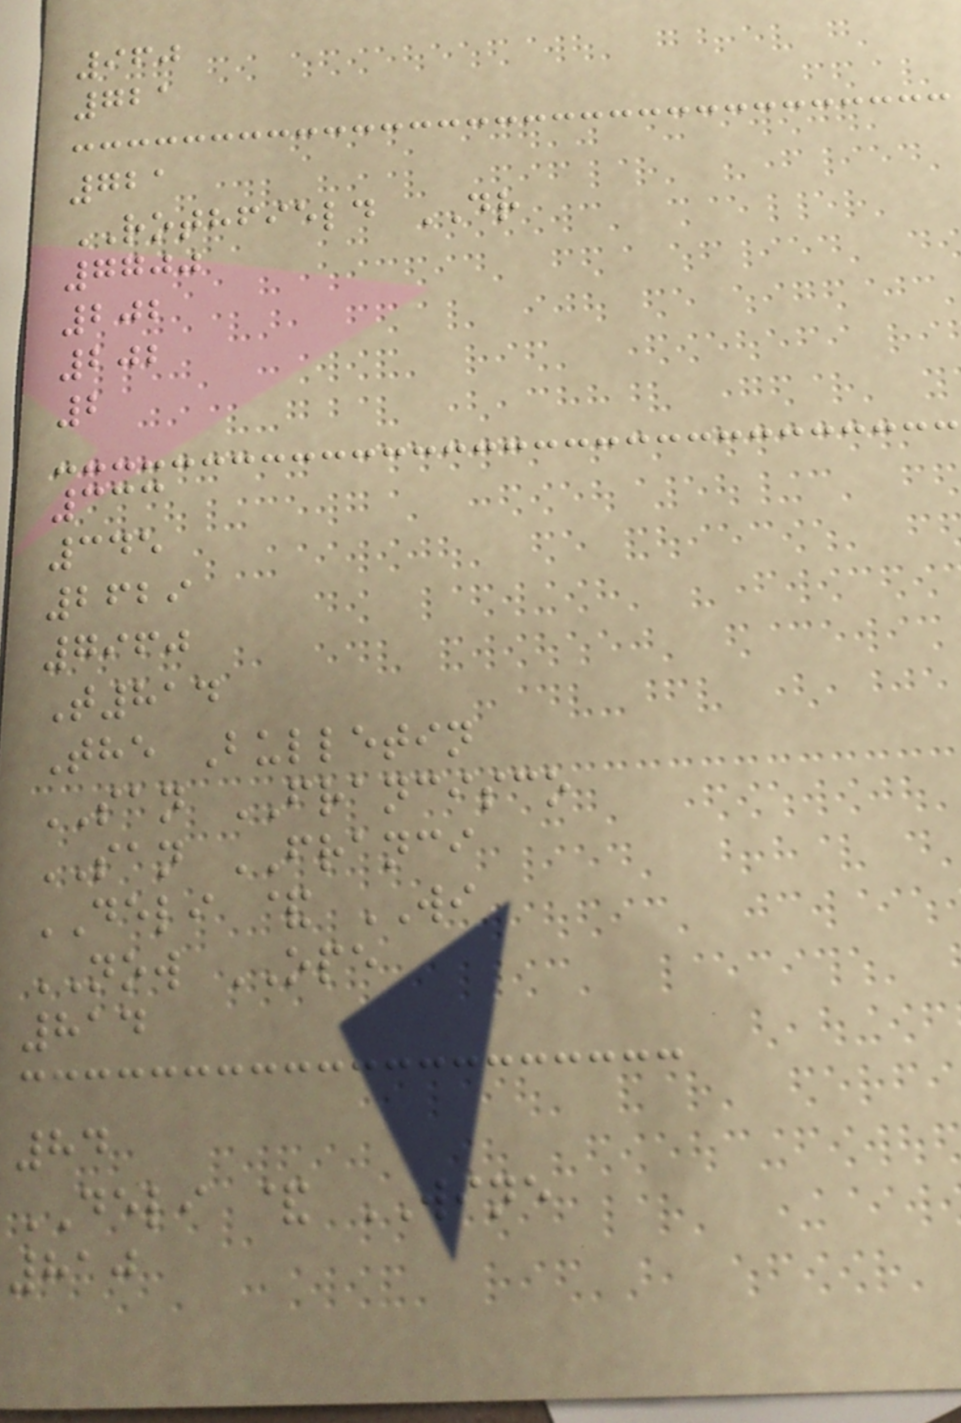960
721
721
ROTHFIELD DR
7700
202
202
2
333
345
2629
7960
T814
The Bulletin
SAN FRANCISCO
SAN FRANCI
DELI & WI
NOW OPE
814
84
DELI & WINE
810
